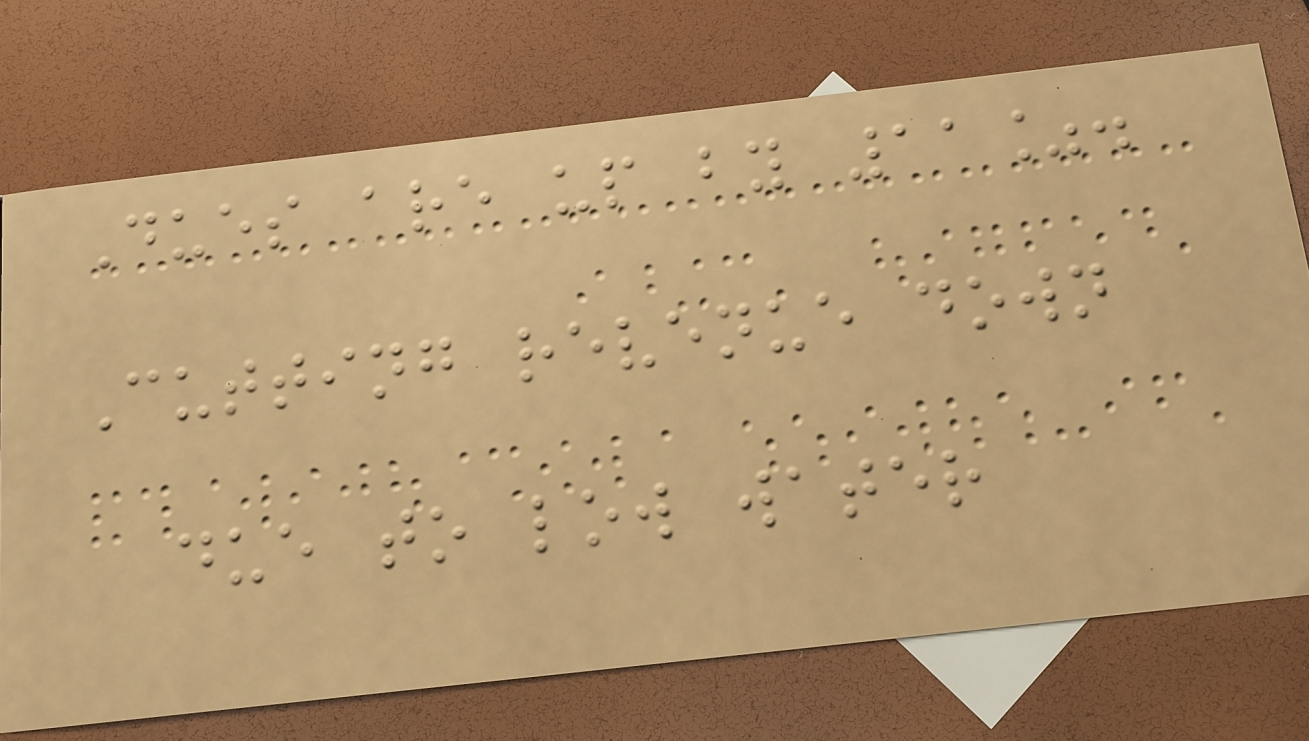Dues are up by 11%.
Cutting revenue down
due to low water
